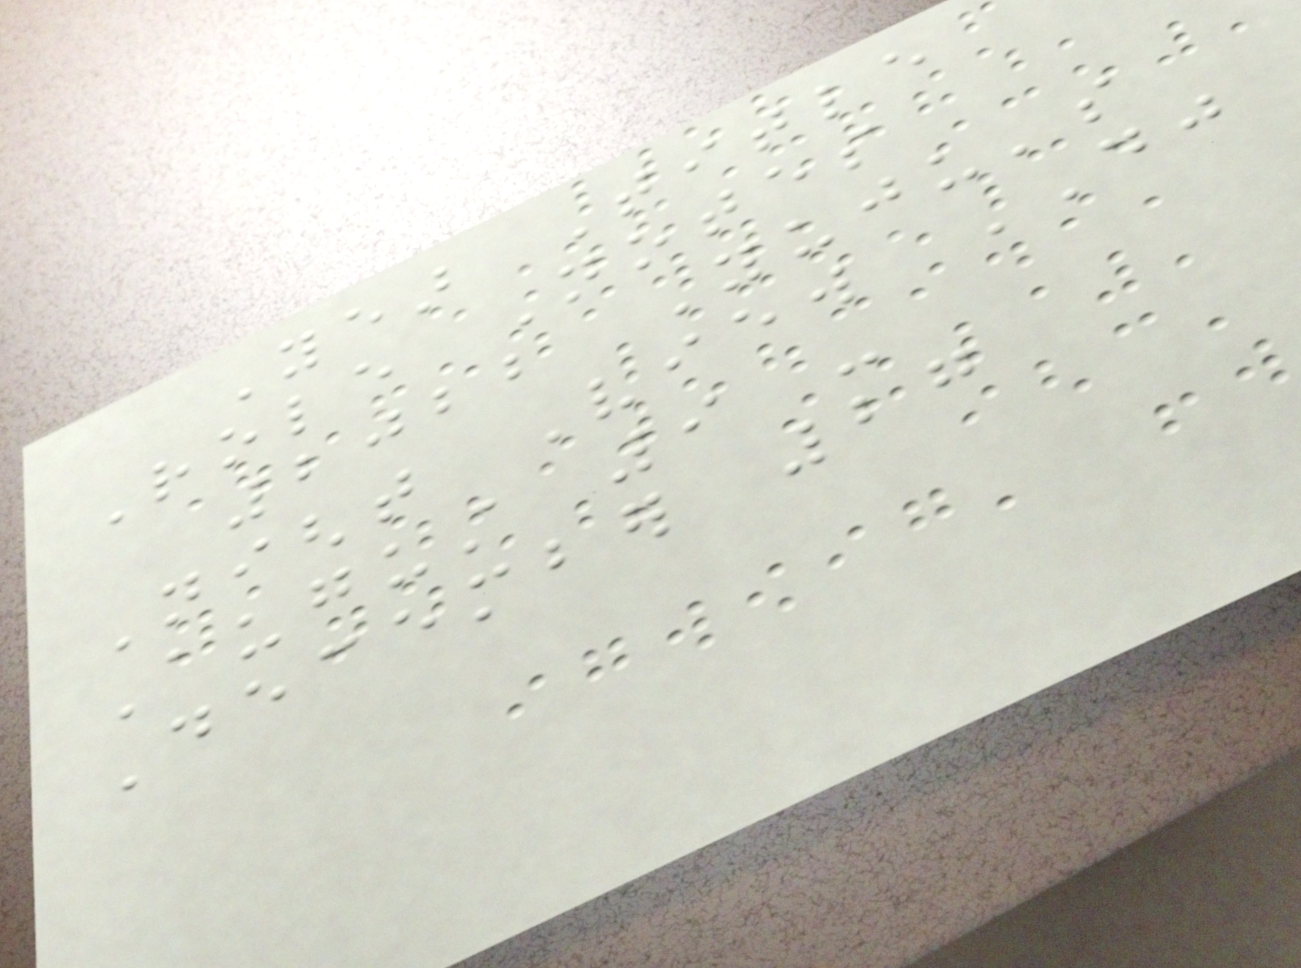Year Title
Role Notes
2022 Yuju's
Night View DJ
August 9 -
December 27
